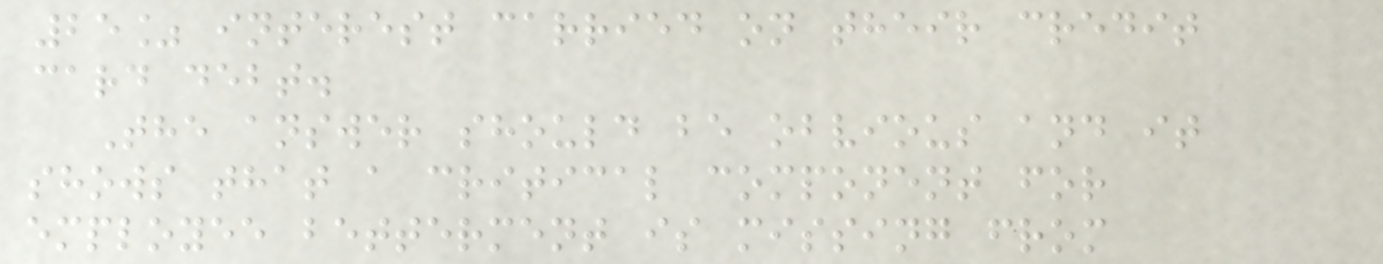25% interest carried on their credit
card debt.
The answer should be obvious and it
shows that a critical component for
employee betterment is missing from
